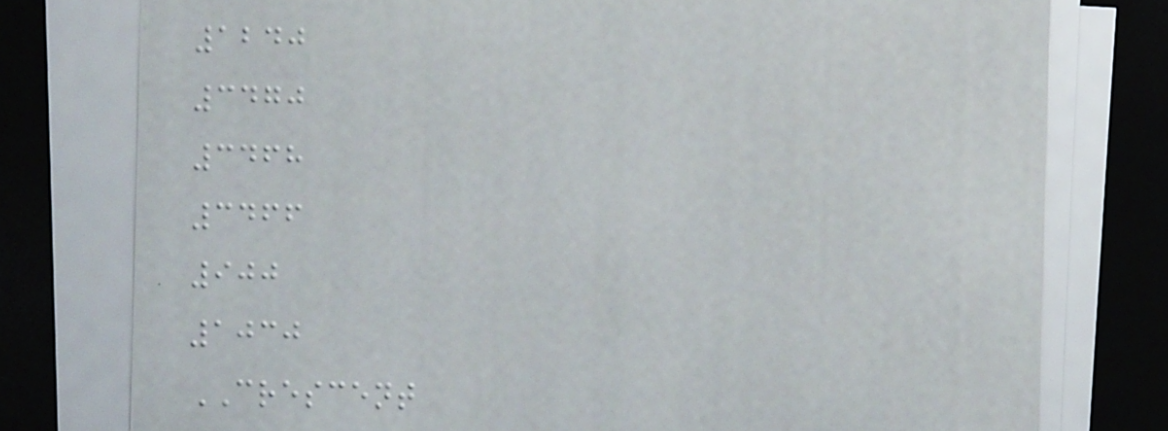1240
3470
3468
3466
900
1030
CRESCENT
